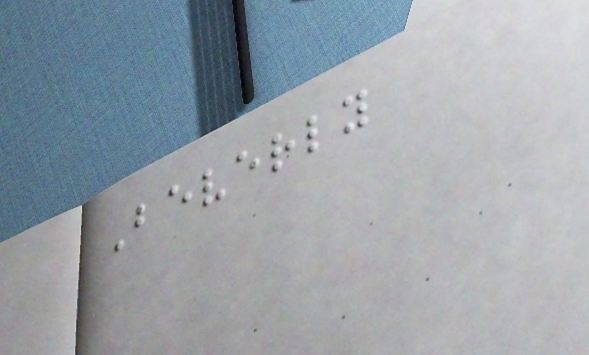Beverly
